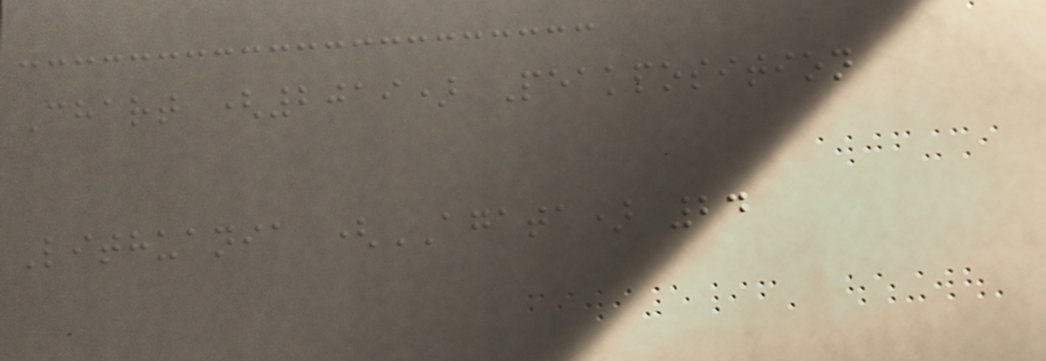Chart (2019) Peakposition
Lithuania (AGATA) 24
